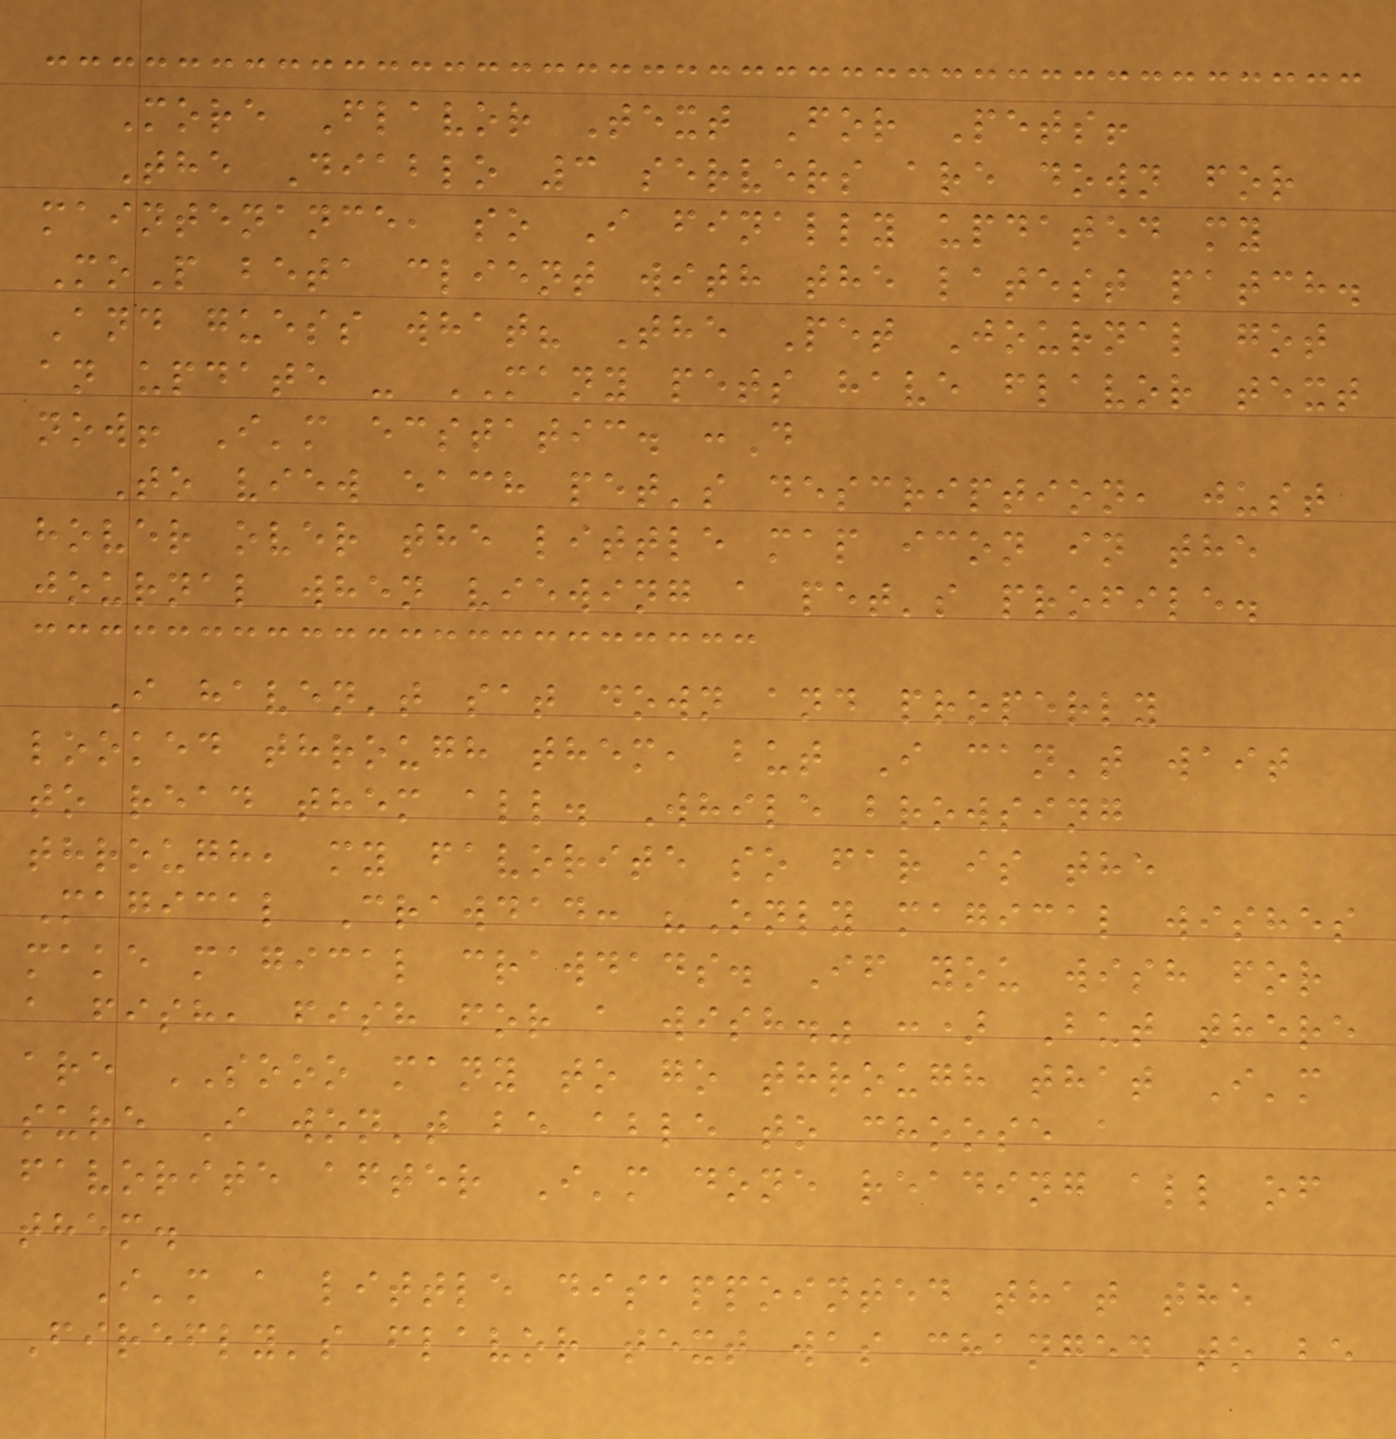More Flavor Text For Pets!
The Diablo 3 servers are down for
maintenance, so I finally updated my
MoP beta client with the latest patch.
And guess what? The Pet Journal got
an update - MANY pets have flavor text
now! I'm ecstatic. :D
To view each pet's description, just
hover over the little map icon in the
journal when viewing a pet's profile.
I haven't sat down and properly
looked through them, but I can't wait
to read them all. While browsing
through, my favorite so far is the
Magical Crawdad: "Only magical wishes
make magical crawdads. If you wish for
a fish, fish for a wish." :) But there
are SOOO many to go through that I'm
sure I won't be able to choose a
favorite after I'm done reading all of
them.
I'm a little disappointed that the
Firefly's flavor text was changed to be
